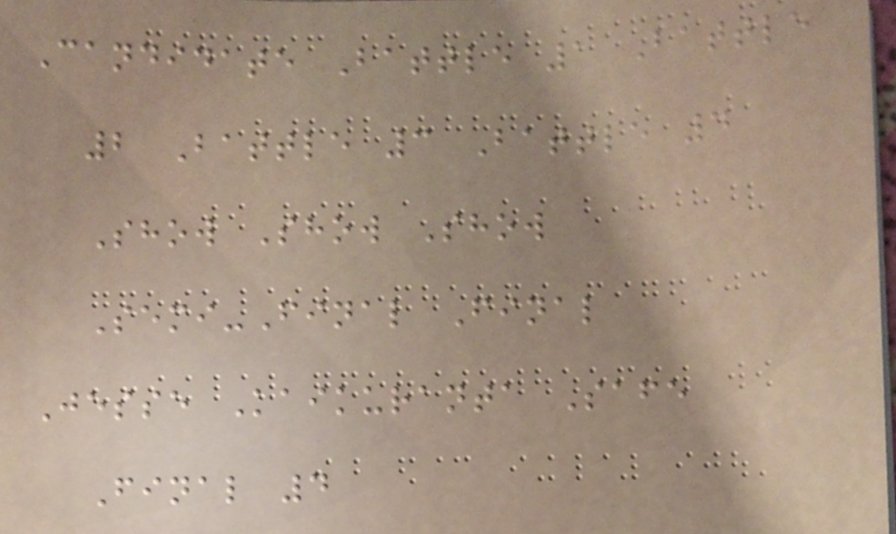Candidate Battle 1 Battle
2 Battle 3 Battle 4
Show Show Show
Semi-Final Final
Jesse Kaikuranta Safe
Final 4
